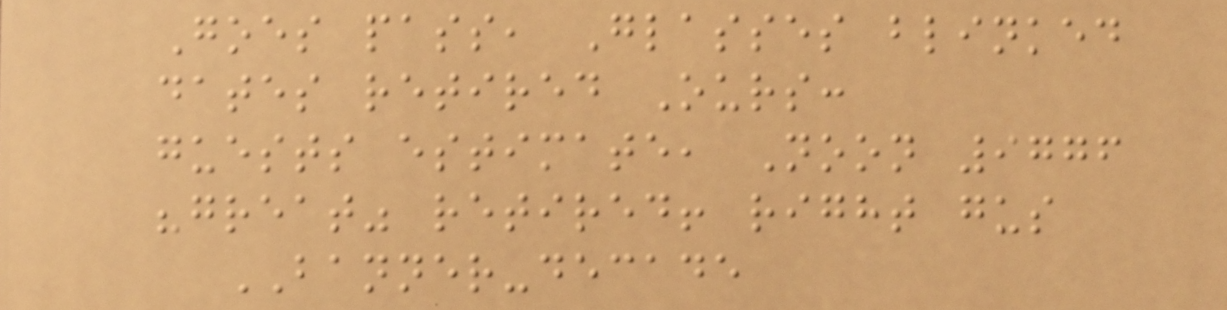Goes pass, Glasses blinked
dates retired Ours:
guests estimate, Noon 9776
"great" retired! right gus
BANNER-decade
